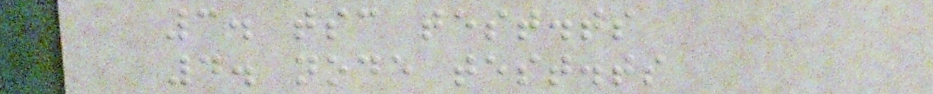3. tsc test.ts
4. node test.ts
